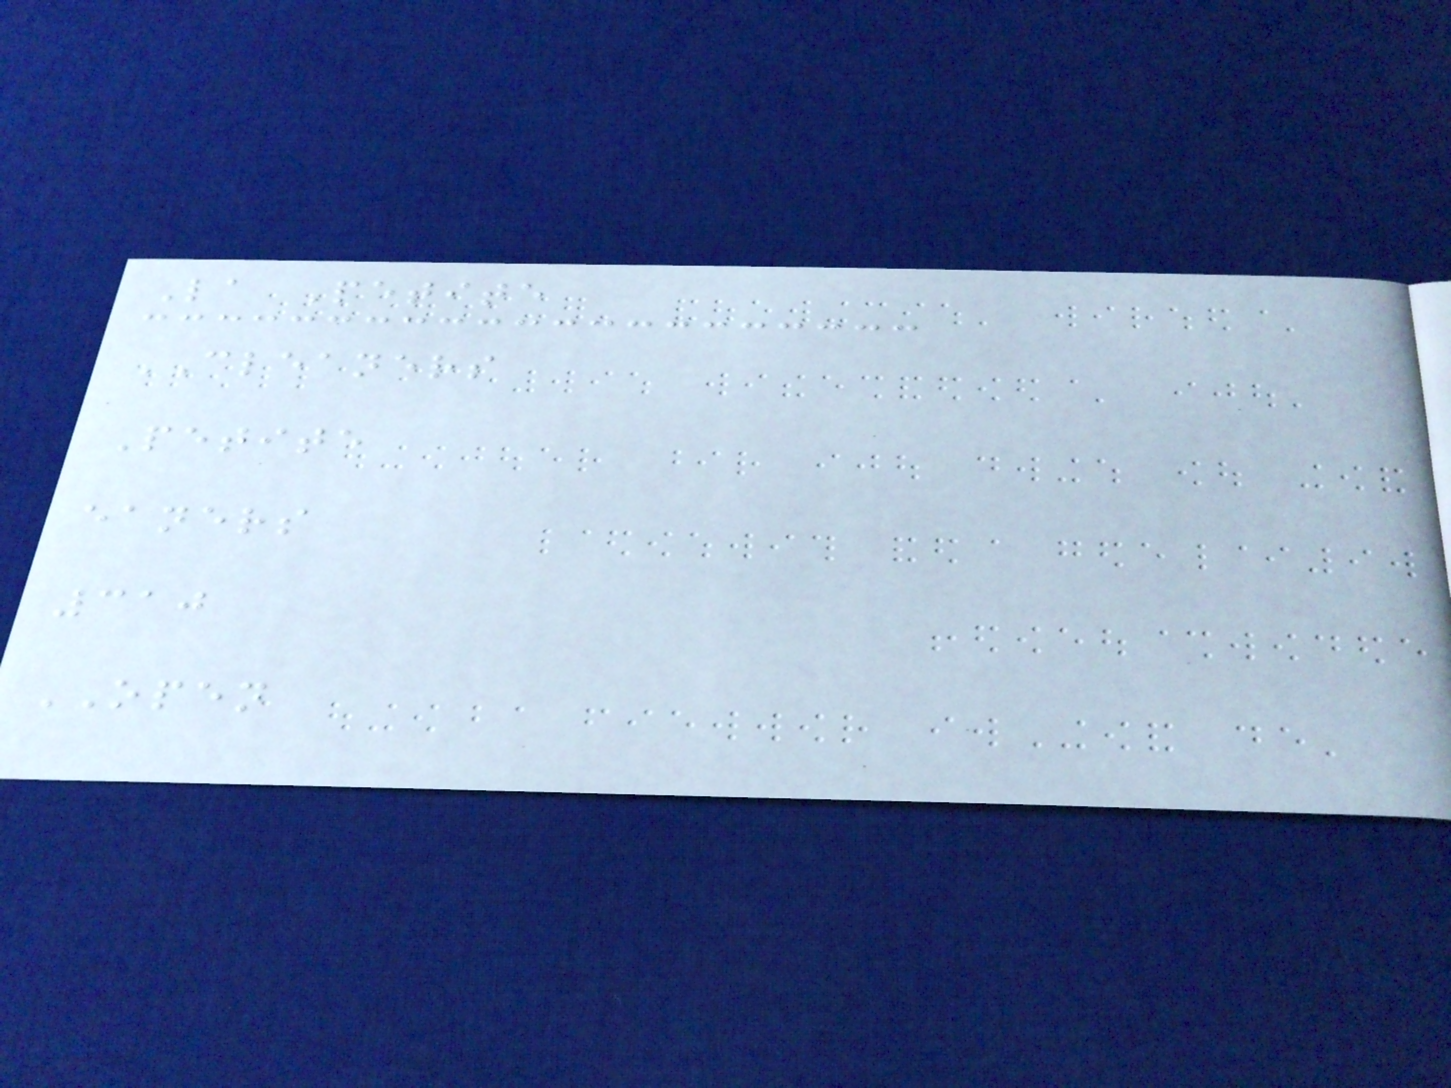La Petite
CLEANERS
Petite
eaners
310
OPEN
